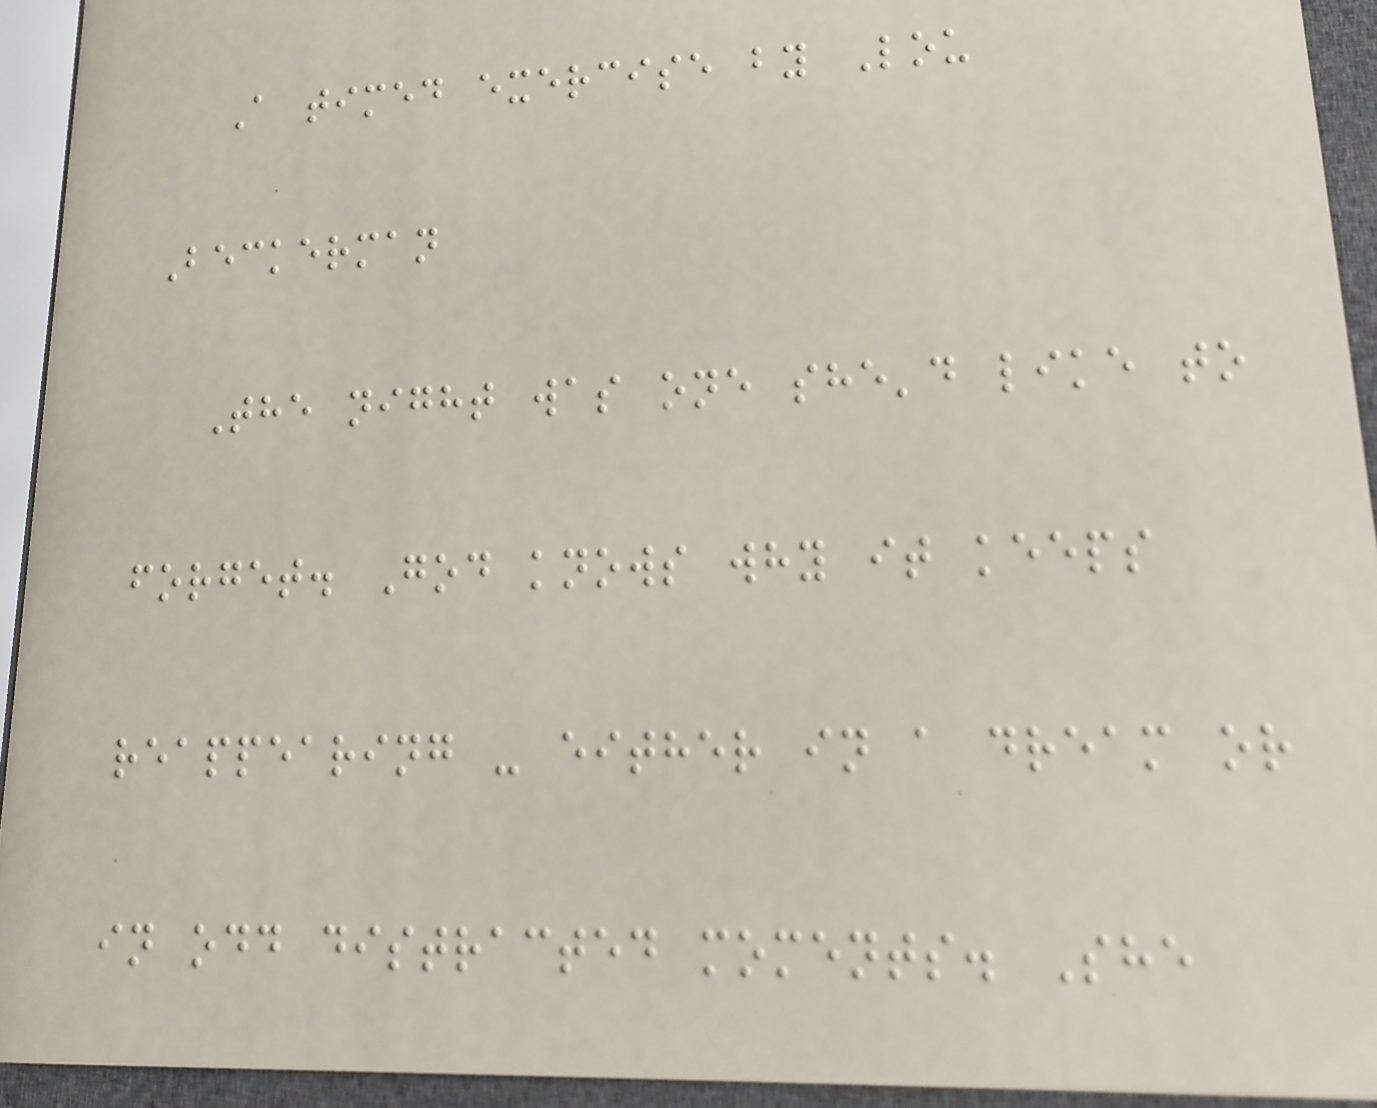A timed exercise by Lou
Beckerman
The night was one she'd like to
forget. God knows why it keeps
reappearing - either in a dream or
in odd distracted moments. She
